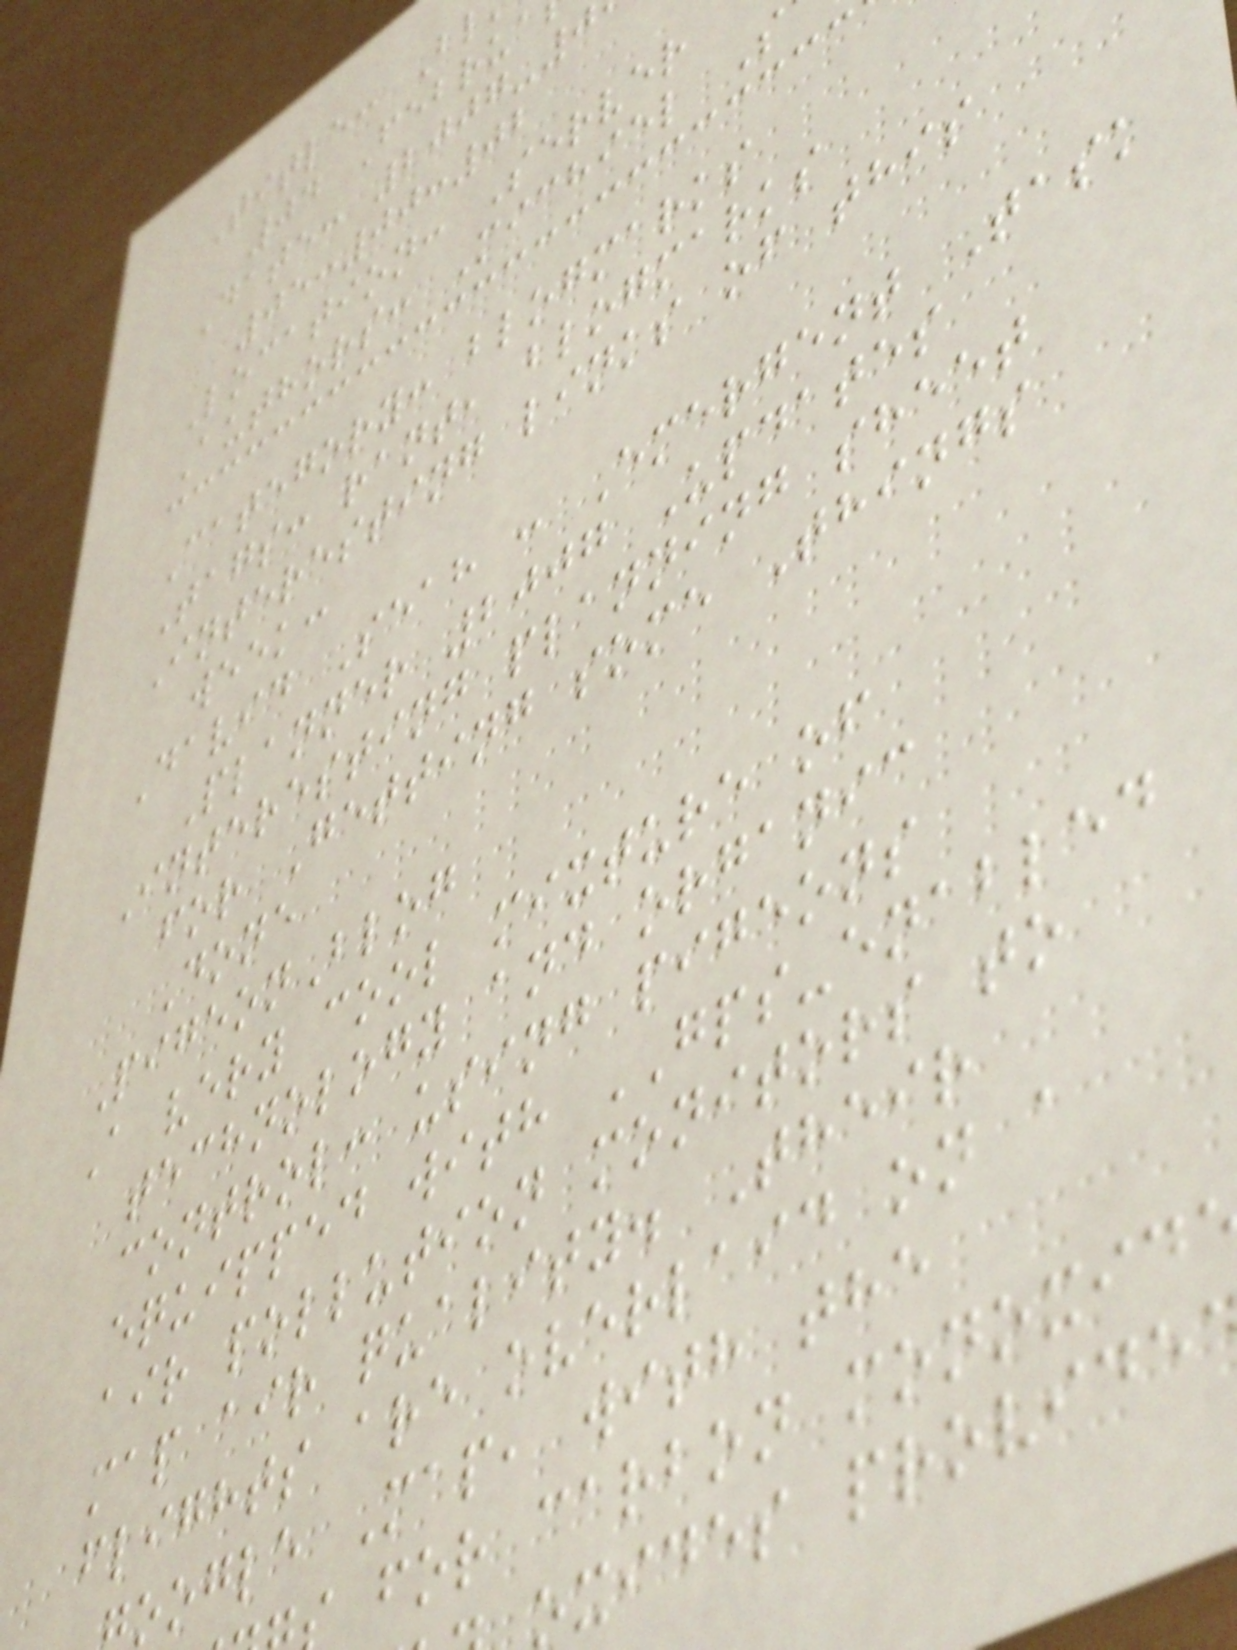Title: Bl
04 Februa
Date: 2007-0
05:00:02
Location: Server
Authors: Michiel S
Category: blogmarks
Tags: rant, blogmarks
Interesting links of this
week:
David Seah : Emergent Task
Planner 2007 Updates
Interesting planning sheet
for Getting some Things
Done
PigeonBlog
A very cool mixture of
technology and organic
control: using pigeons
equipped with GPS-enabled
air pollution monitors to
map air quality. Their
flights are overlaid on a
oogle Map, with the
for carbon monoxid
oxides provide
